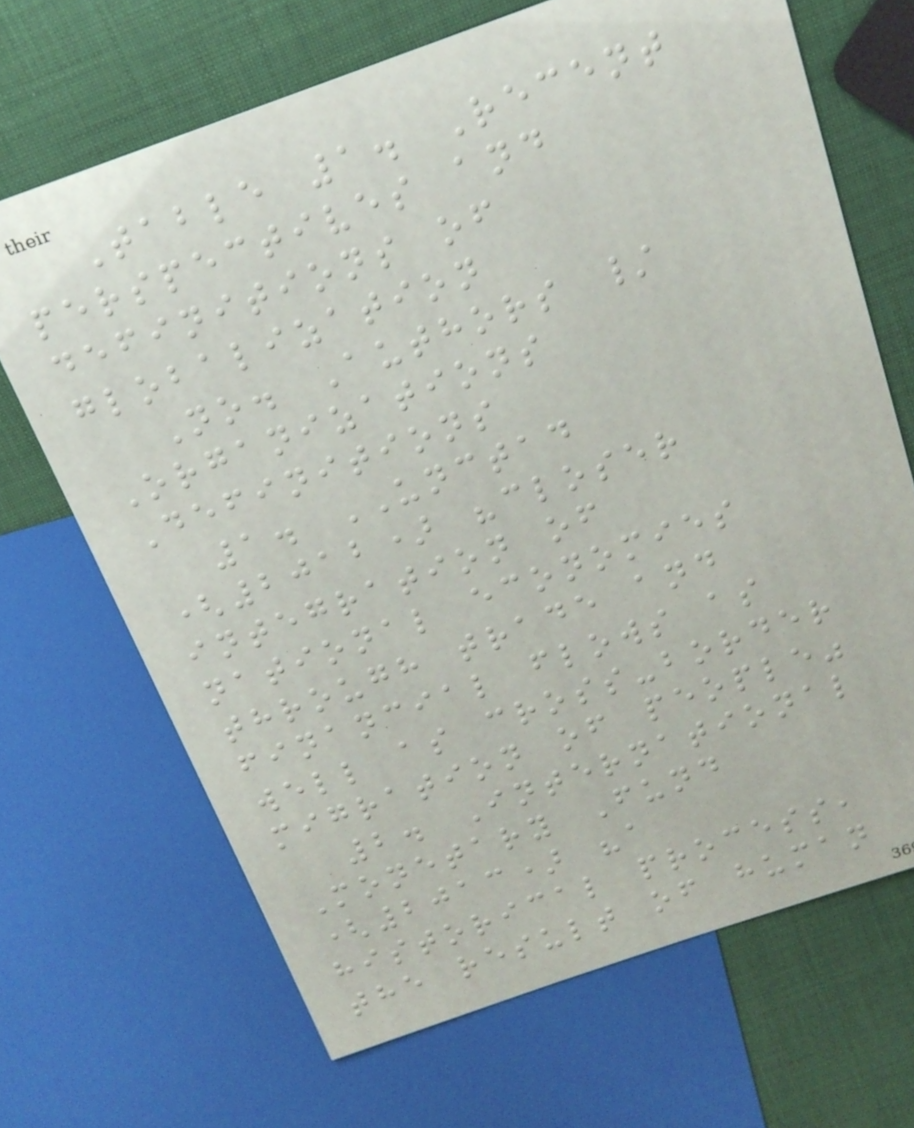Table 1. Recent
perspectives and
definitions of
globalization
No. Authors /
Organizations
Definitions
1. UNCTAD
(2012) "closer
integration of
national economies
through trade and
financial flows as
well as cross-border
migration of people"
2. International
Monetary Fund
(2013) "a
historical process,
the result of human
